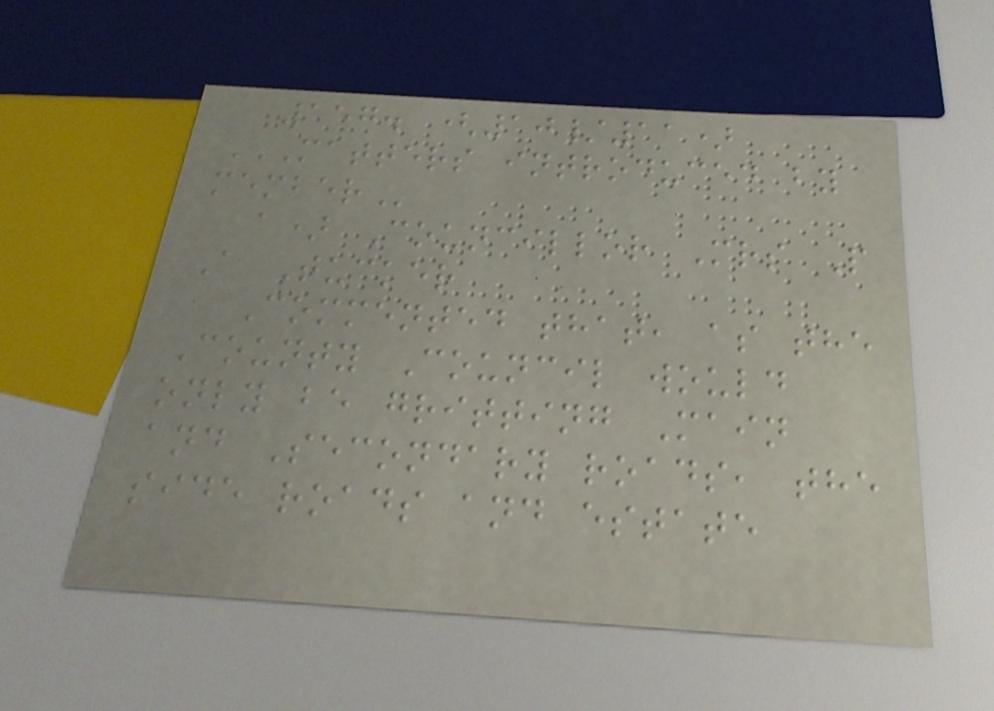157. (10/11)
MATTERS INTRODUCED BY
MEMBER
a) Councillor Mrs P
A Tucker
Commented that, as the
County Council would
only be gritting Main
and Secondary roads, the
side roads and estate
